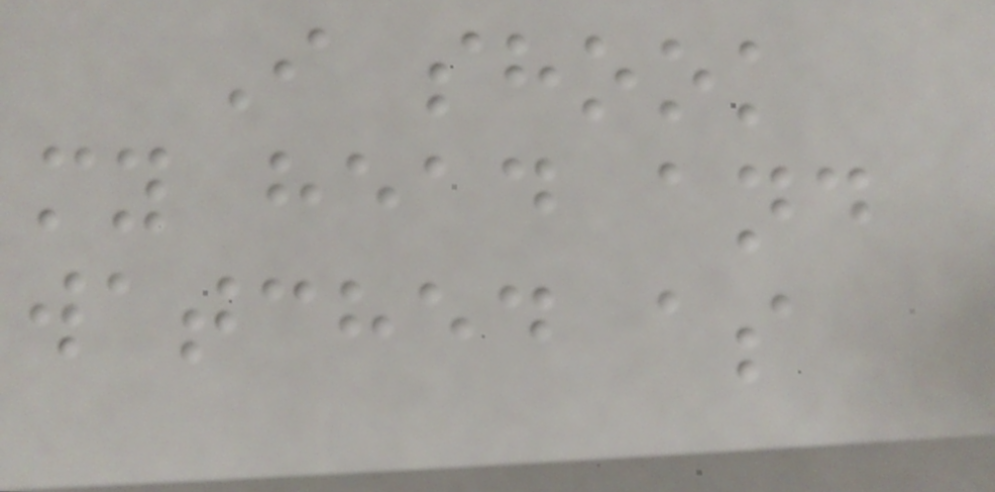I shook
my head and
watched as
